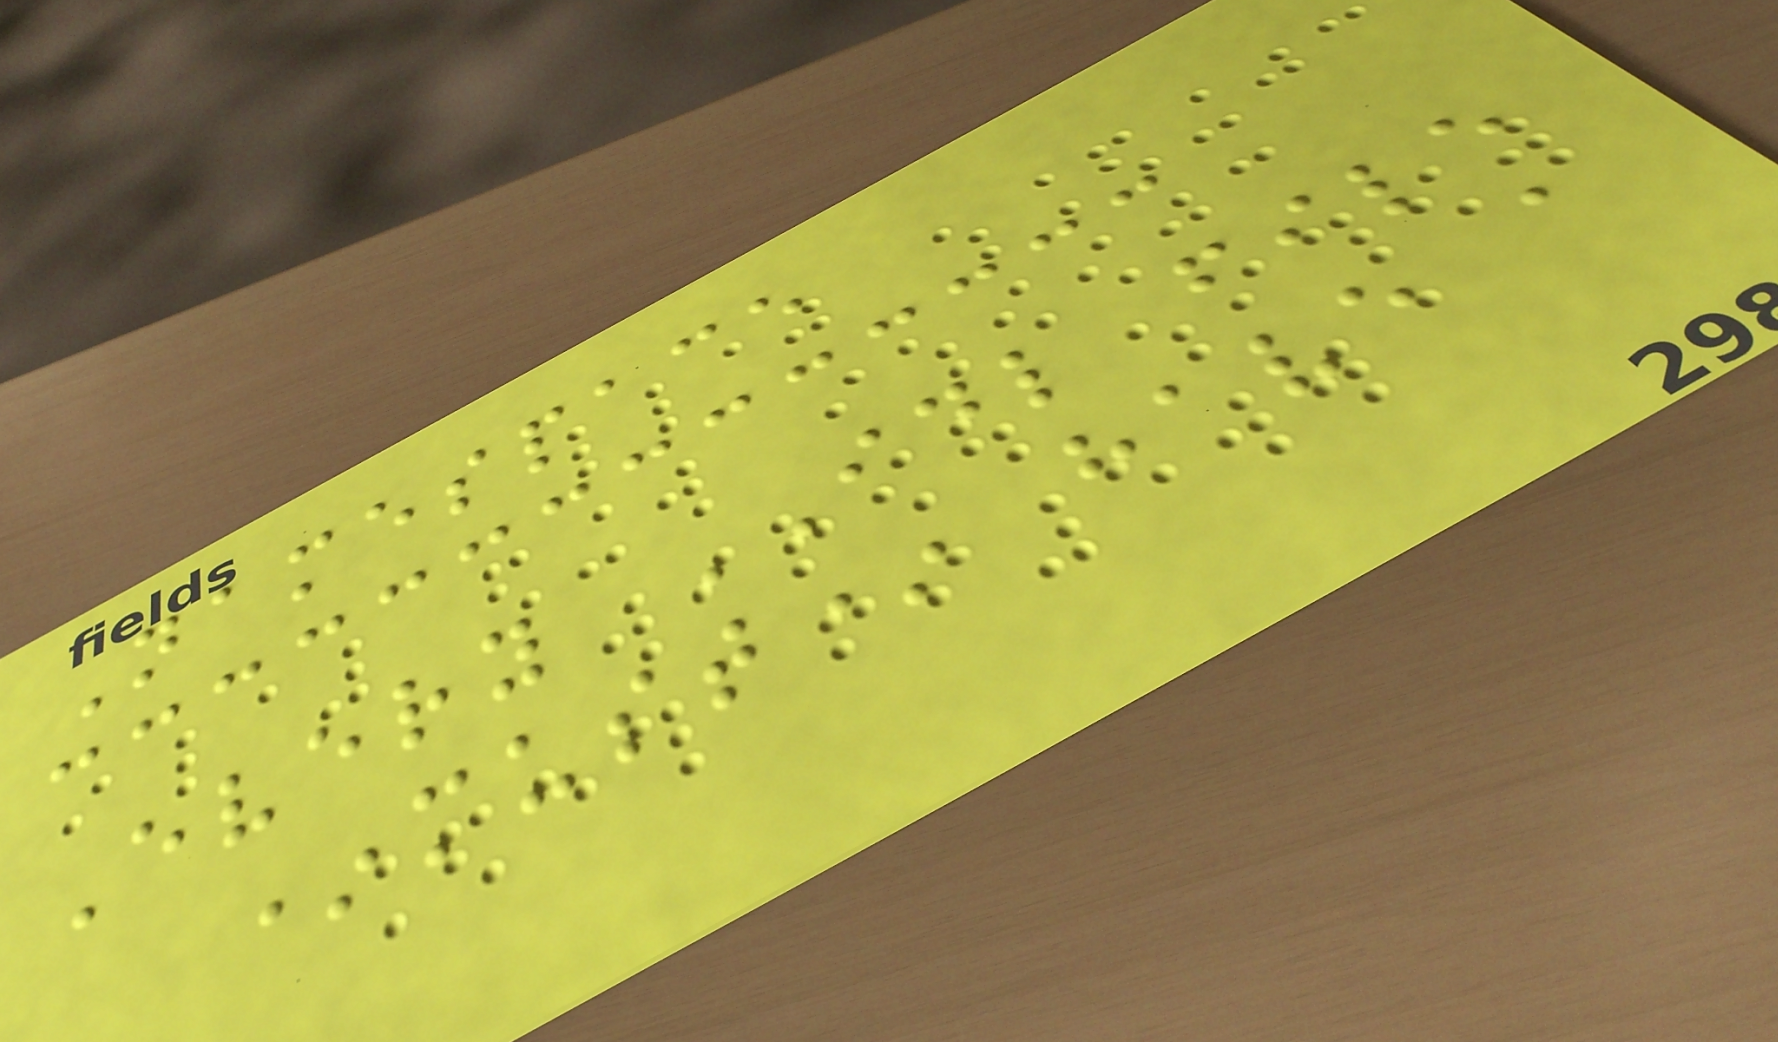Namespace
Every IDL file
*must* have a
